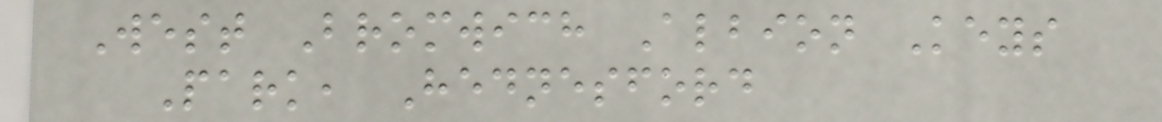West Bromwich Albion Keys
Park, Hednesford
